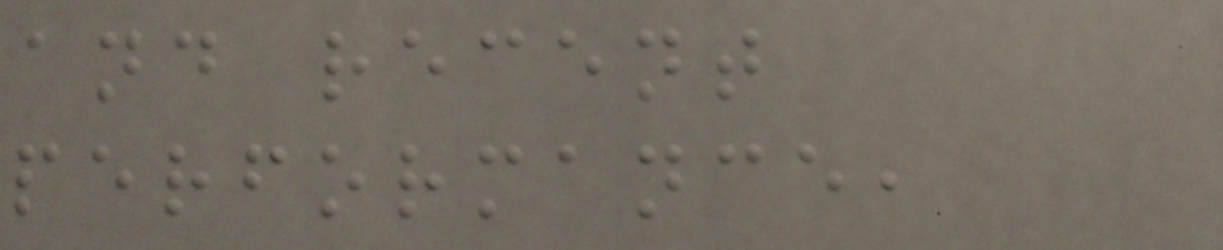and recent
performance,
